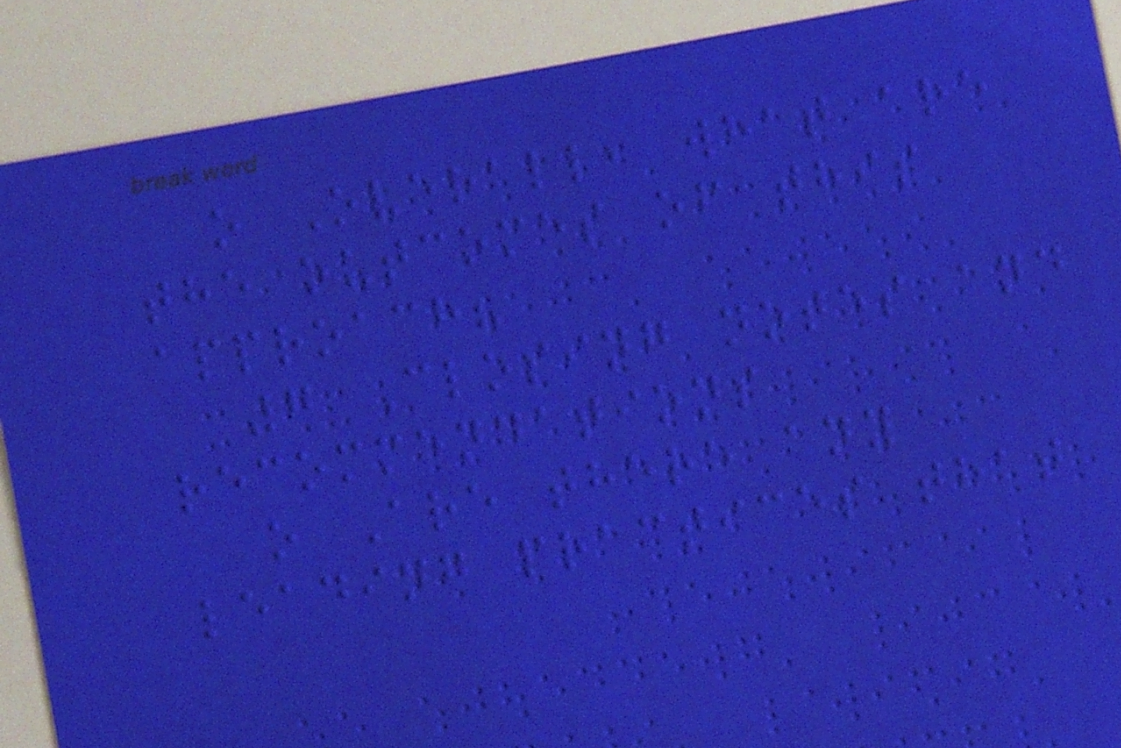o Overall, what are
the outcomes of this
approach?
7 Closing notes and
recommendations
o Are there any
leading practices that
